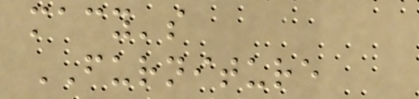macy's
FURNITURE
